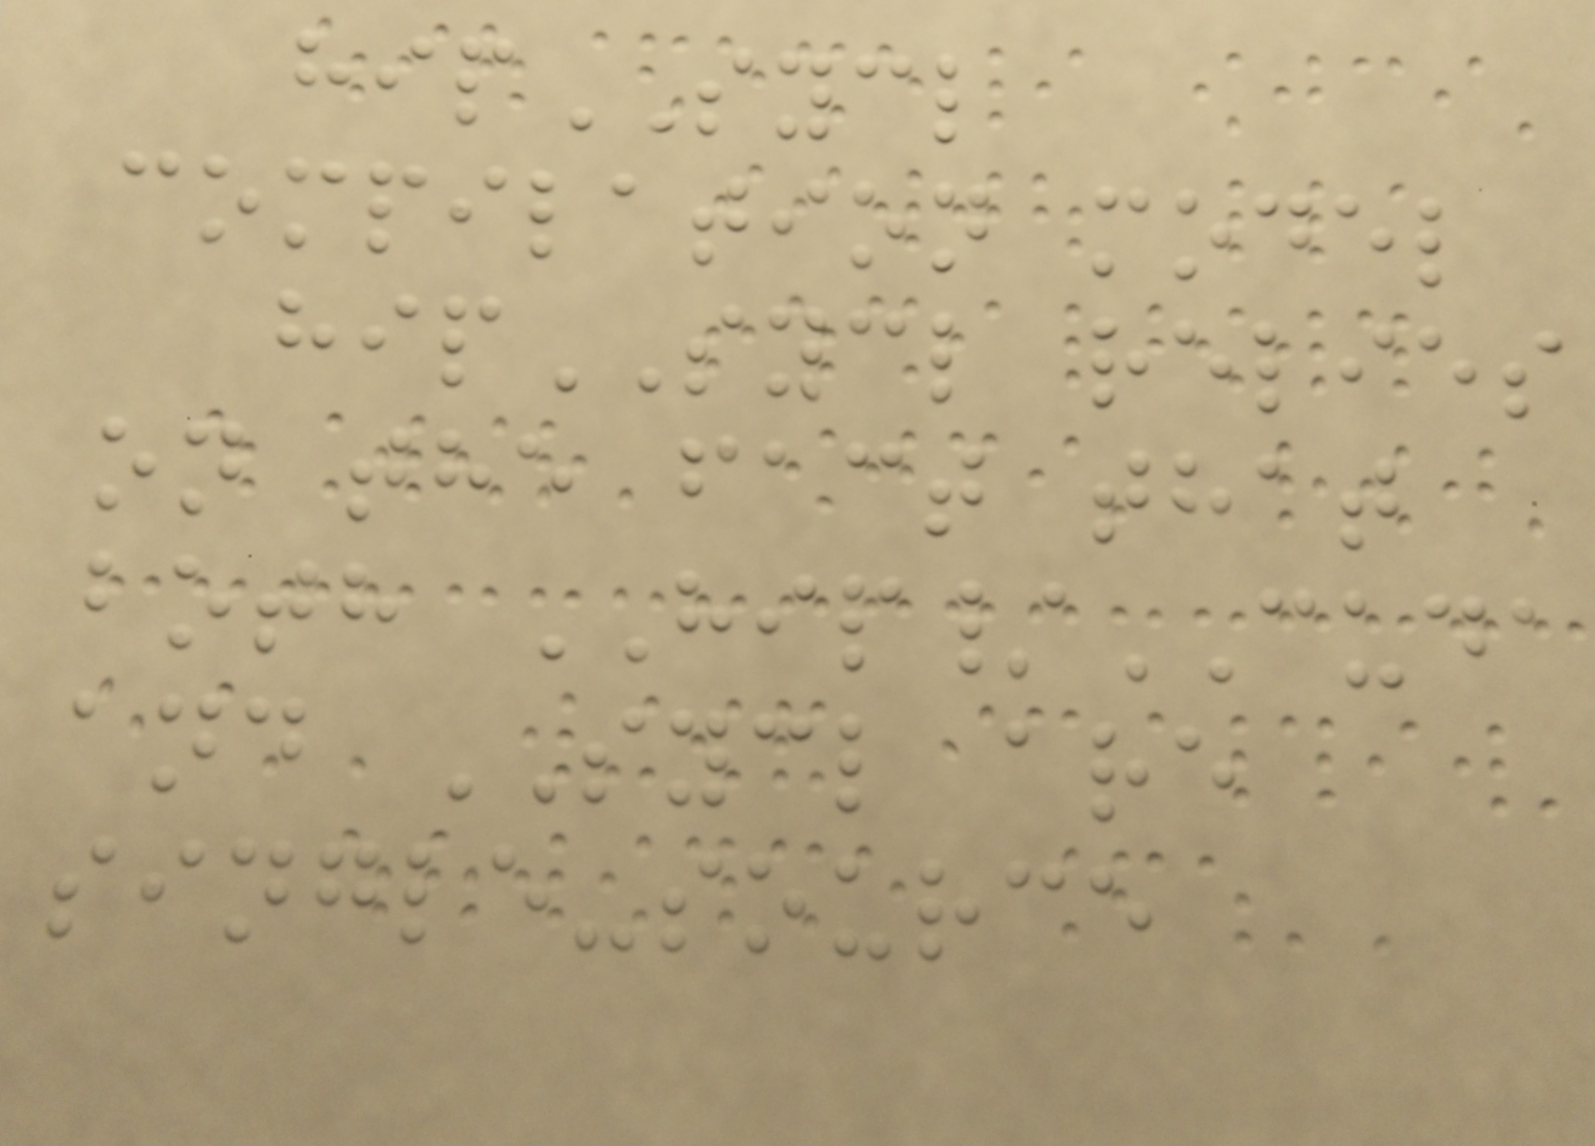hipSYCL
compilation model
hipSYCL relies
on the fact that
both HIP/CUDA
and SYCL are
single-source
